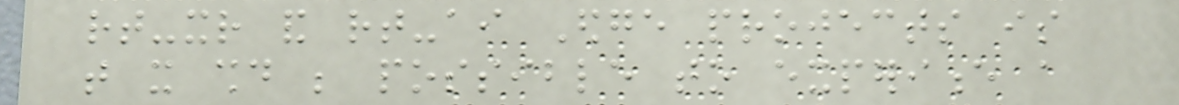rt-xr and rt-ai Edge projects is
that it should be possible to experience a
